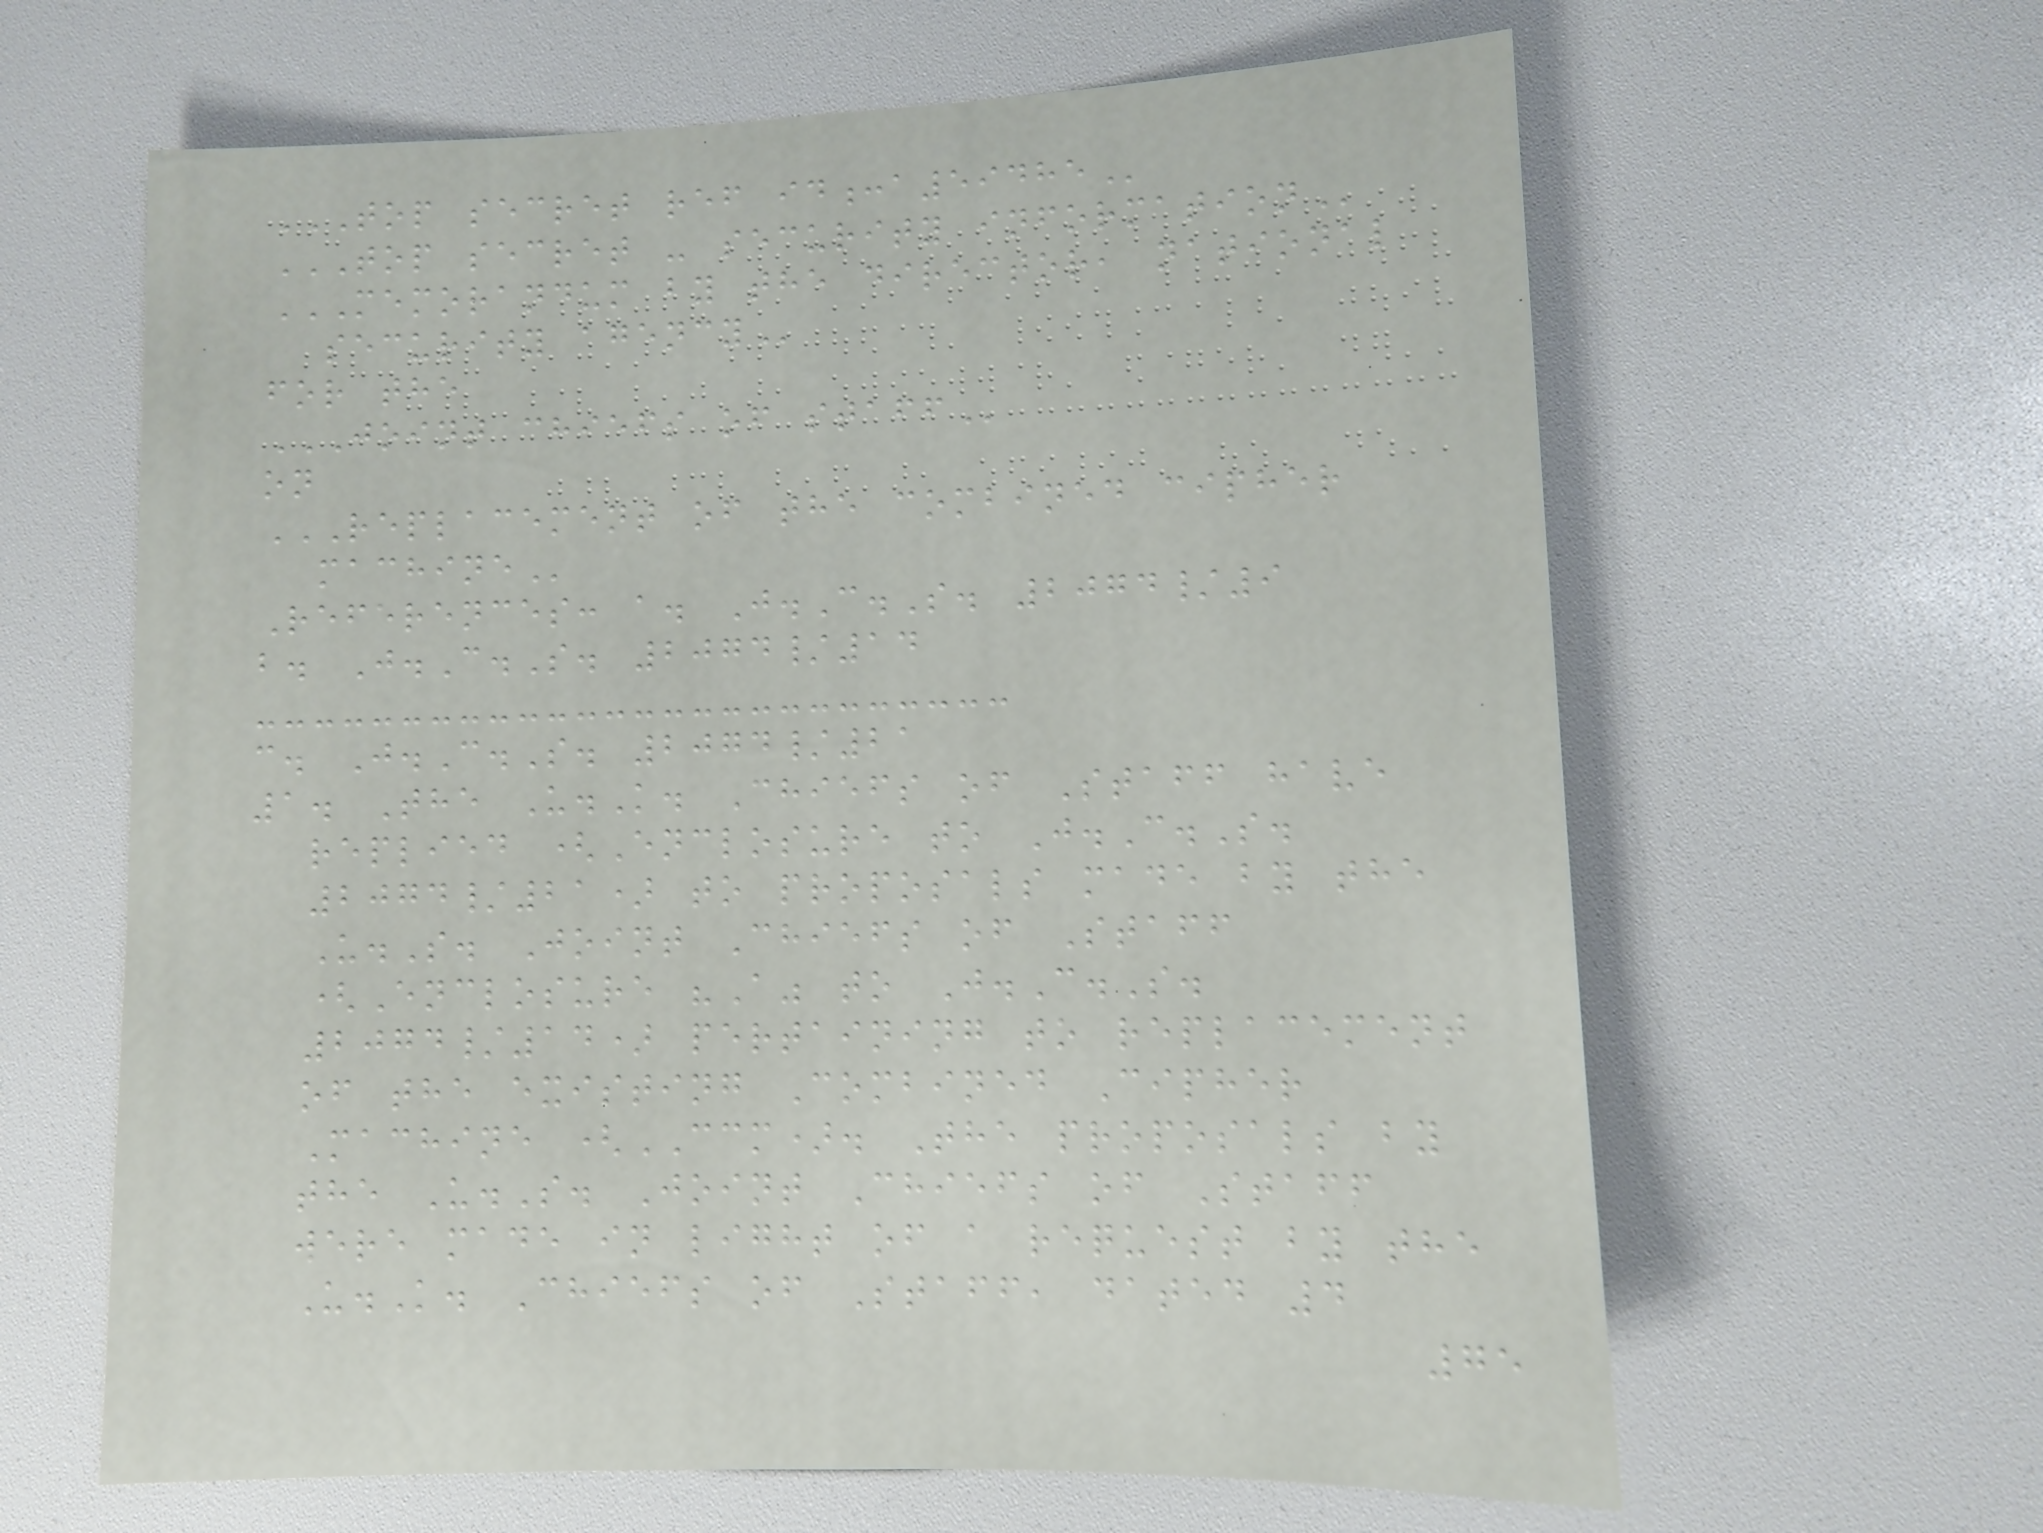TOP SECRET REF ID:A59485
TOP SECRET - SECURITY INFORMATION
MEMORANDUM BY THE DIRECTOR, NATIONAL
SECURITY AGENCY
for the
JOINT CHIEFS OF STAFF
on
REPLACEMENT OF THE COMBINED CIPHER
MACHINE
References: a. J.C.S. 2074/9
b. J.C.S. 2074/14
c. J.C.S. 2074/21
1. The U.K. Chiefs of Staff have
replied (Enclosure to J.C.S.
2074/21) to proposals made by the
U.S. Joint Chiefs of Staff
(Enclosure "A" to J.C.S.
2074/14) pertaining to replacement
of the existing Combined Cipher
Machine (CCM). The proposals by
the U.S. Joint Chiefs of Staff
were made in light of a request by the
U.K. Chiefs of Staff, dated 4
75
